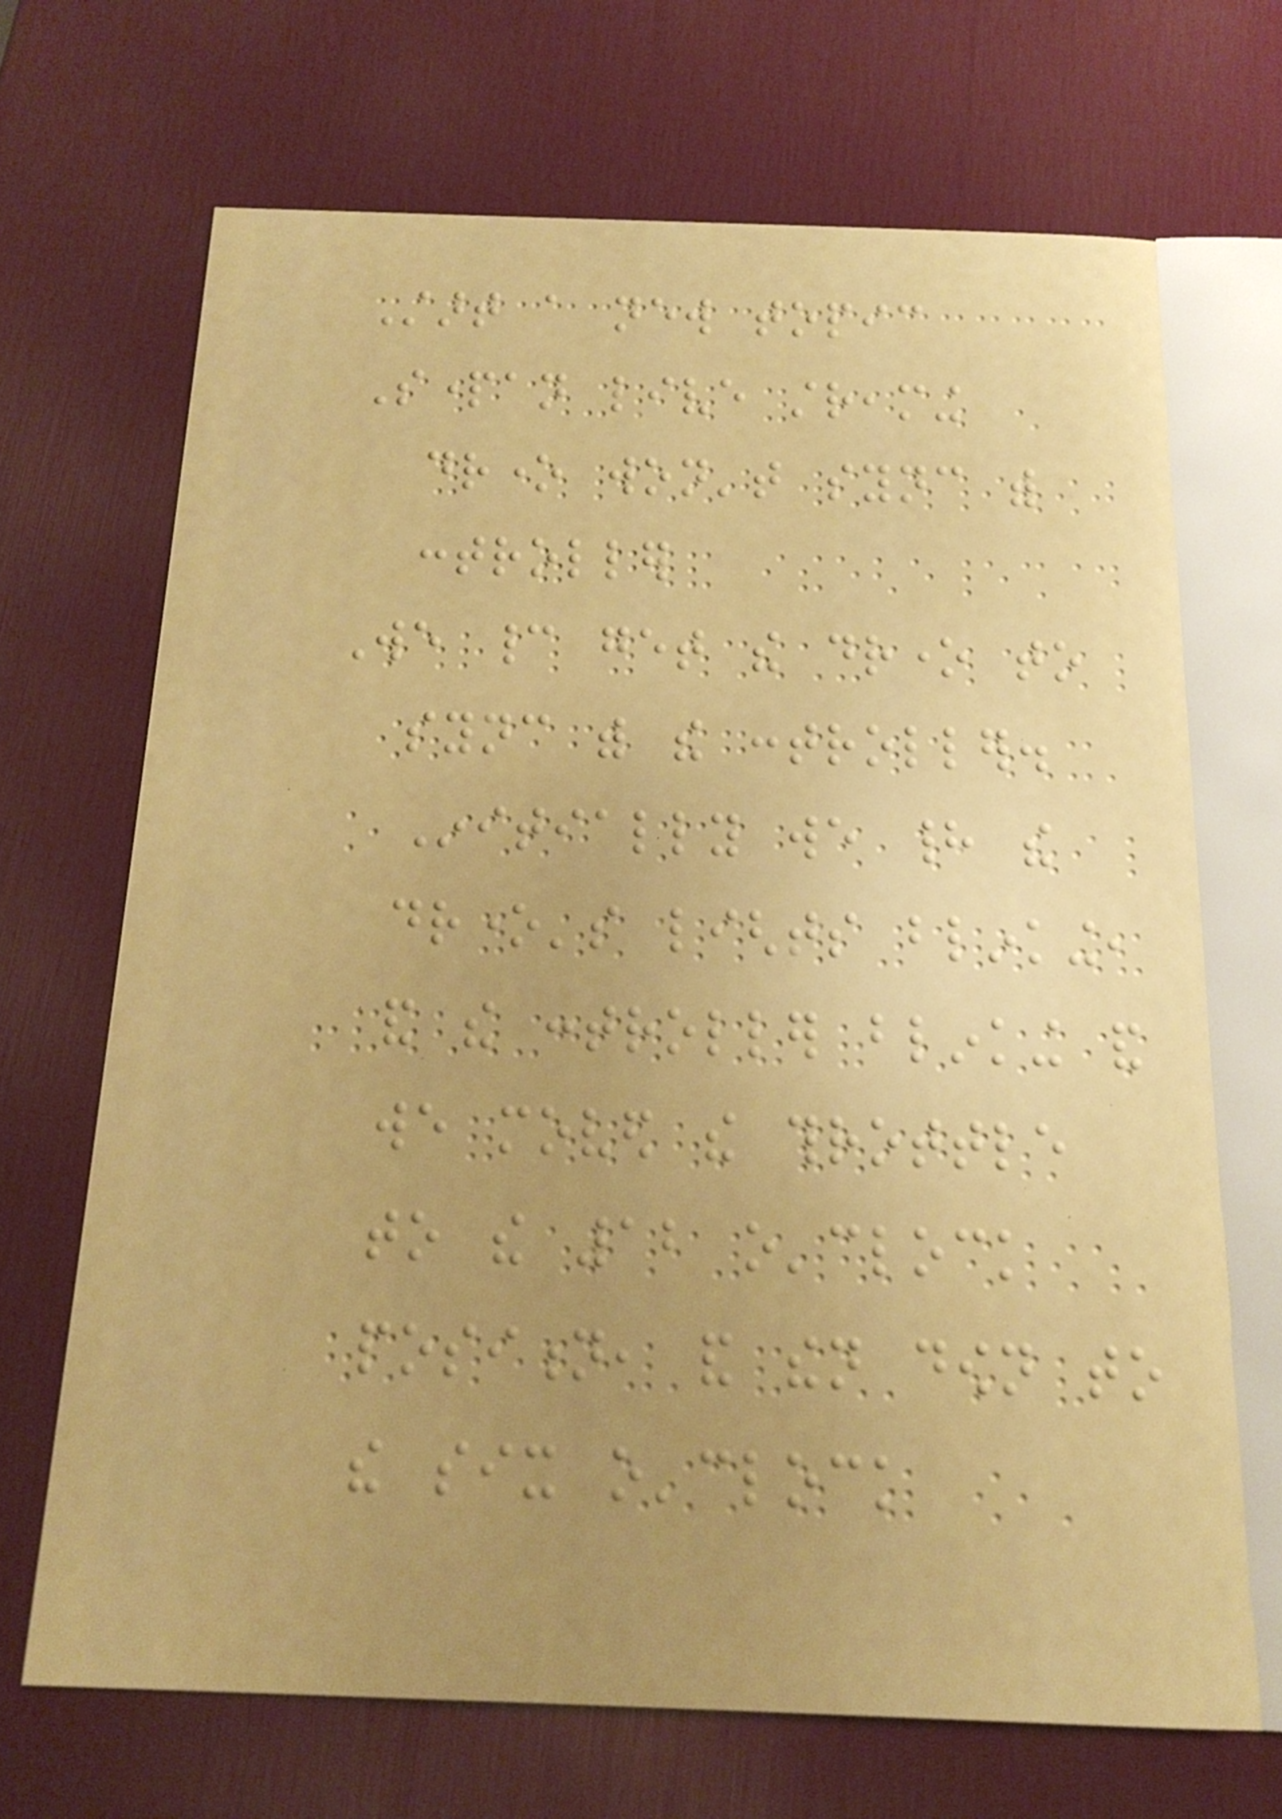Start a new topic
Spartan live streaming
drone won't sync with
controller
We cannot get the drone to
sync with the controller.
Initially we had the
drone's lights blinking,
and the controller blinking and
we moved the throttle
to the 12 o'clock
position, and then down to
the six o'clock
